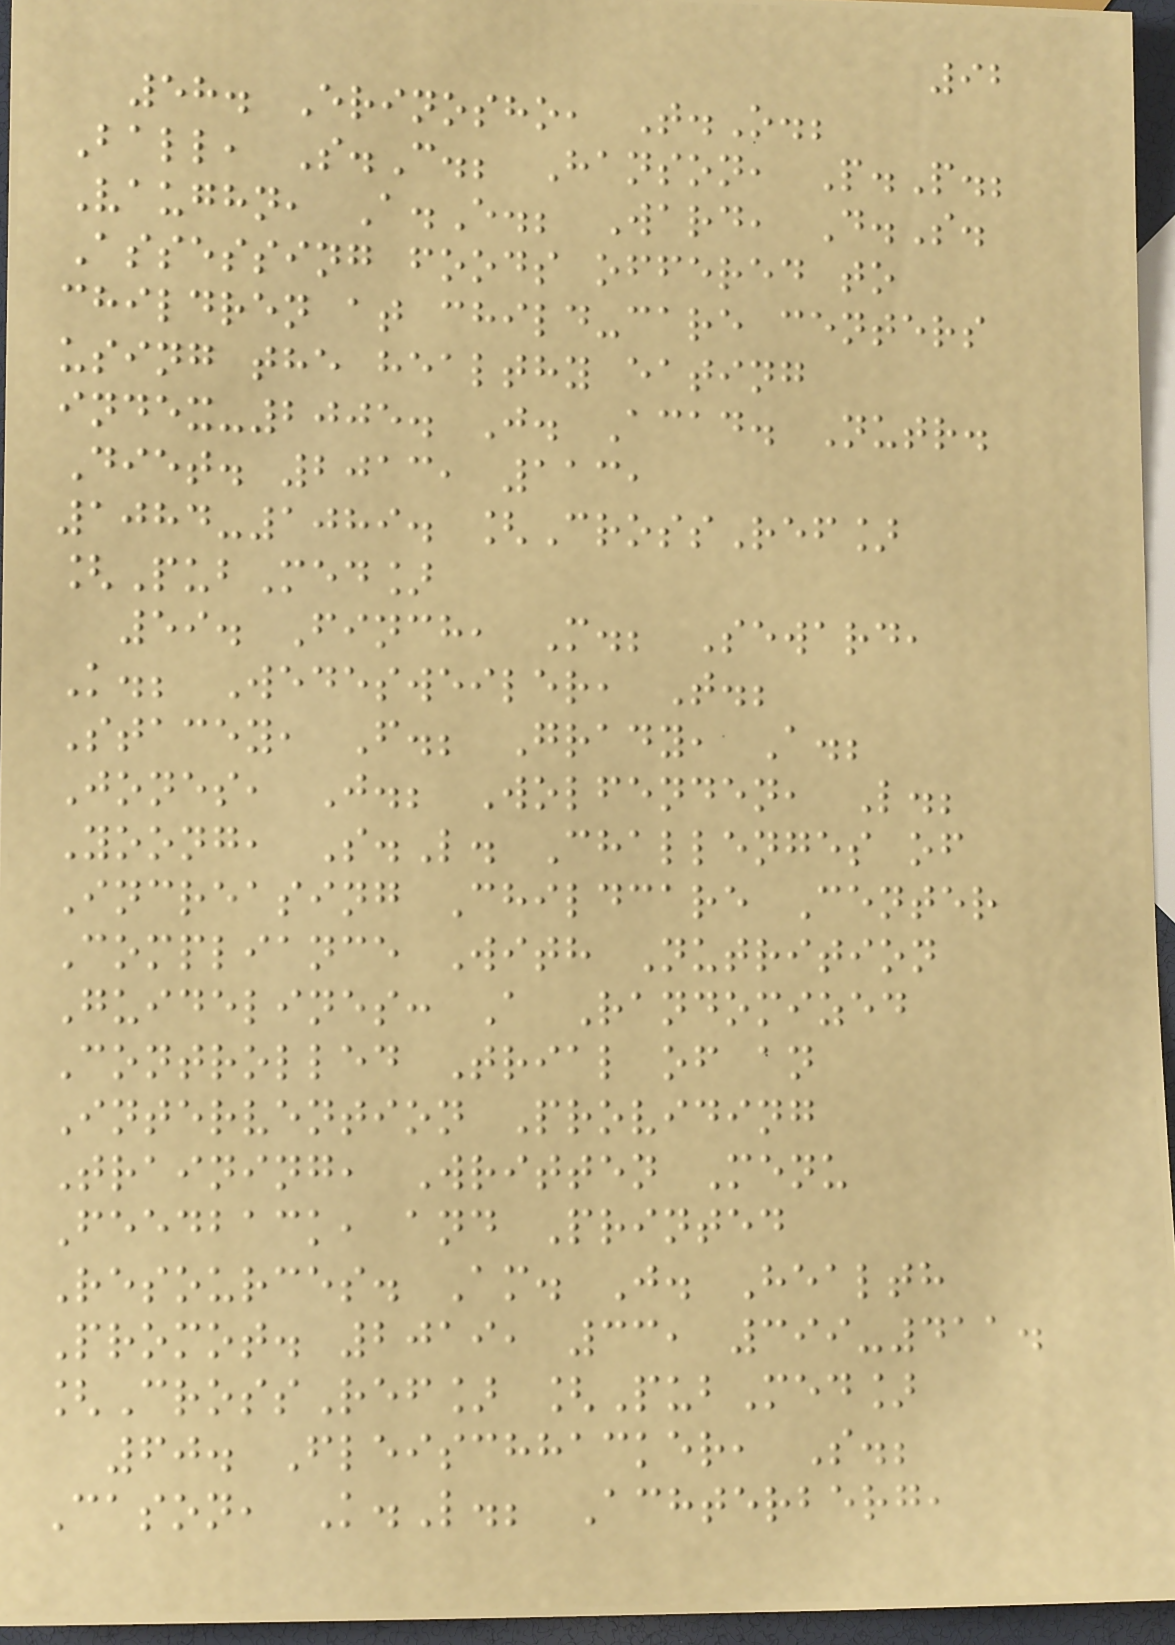92
58. Erinosho, T.O.;
Ball, S.C.; Hanson, P.P.;
Vaughn, A.E.; Ward, D.S.
Assessing foods offered to
children at child-care centers
using the healthy eating
index-2005. J. Acad. Nutr.
Diet. 2013, 113,
1084-1089. [CrossRef]
[PubMed]
59. Finch, M.; Seward,
K.; Wedesweiler, T.;
Stacey, F.; Grady, A.;
Jones, J.; Wolfenden, L.;
Yoong, S.L. Challenges of
Increasing Childcare Center
Compliance With Nutrition
Guidelines: A Randomized
Controlled Trial of an
Intervention Providing
Training, Written Menu
Feedback, and Printed
Resources. Am. J. Health
Promot. 2019, 33, 399-411.
[CrossRef] [PubMed]
60. Fleischhacker, S.;
Cason, K.L.; Achterberg,
